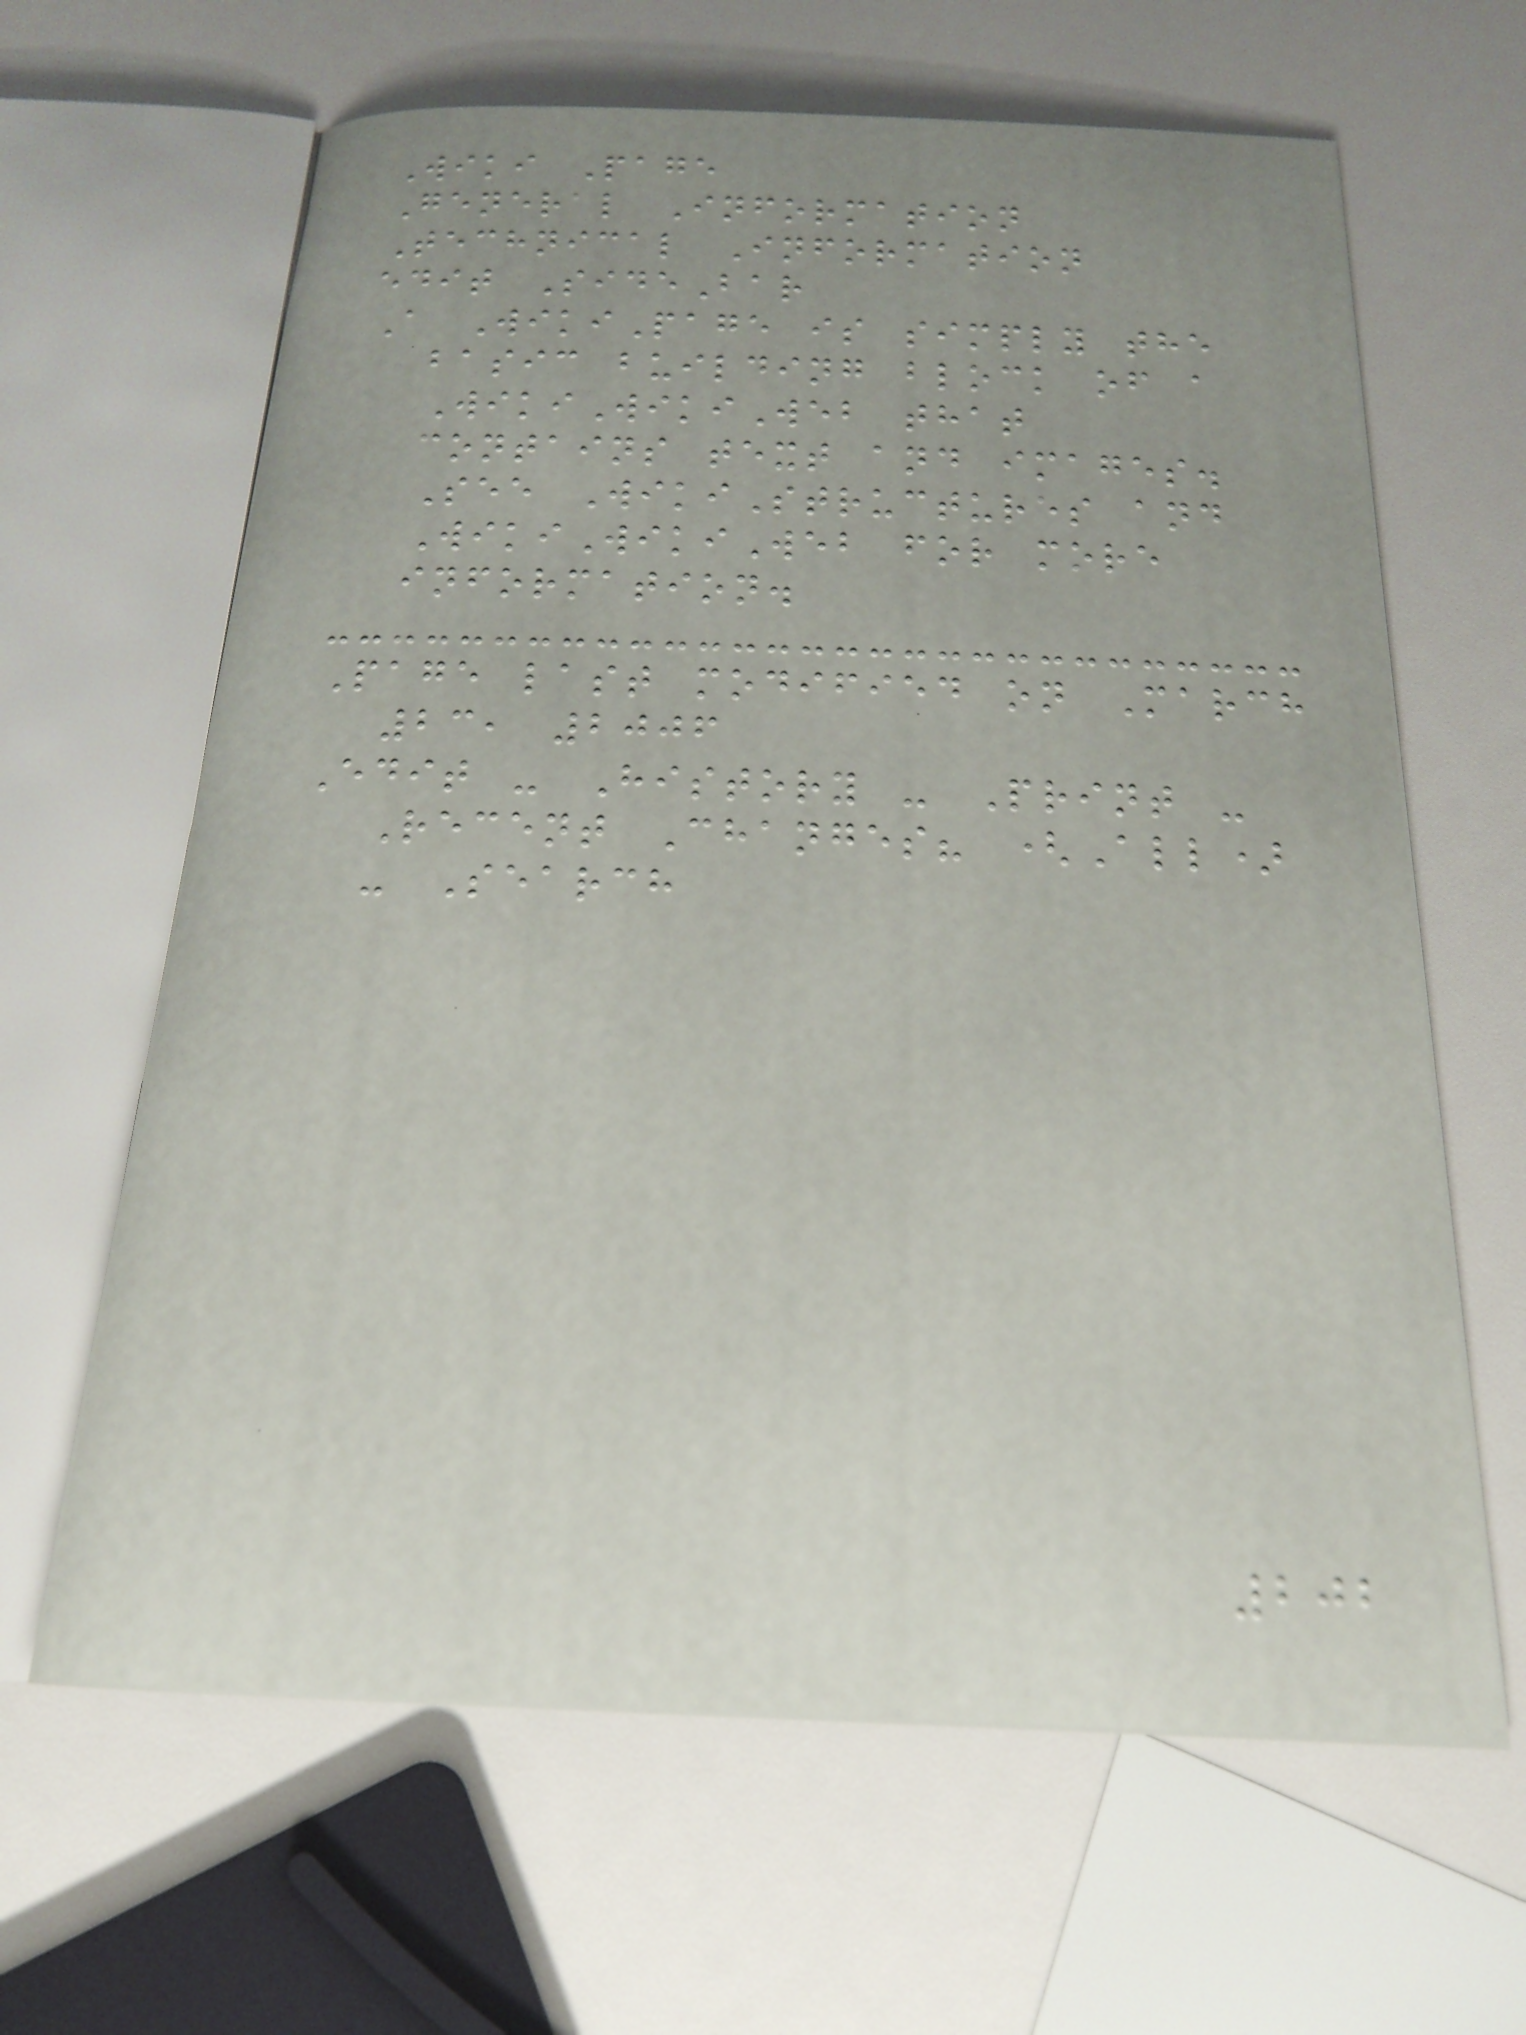Wiki Page
General Information
Technical Information
edit SideBar
A WikiPage is simply the
basic building block of a
WikiWikiWeb that
contains text and images.
See WikiStructures and
WikiWikiWeb for more
information.
Page last modified on March
23, 2006
Edit - History - Print -
Recent Changes? (All)
- Search
202
